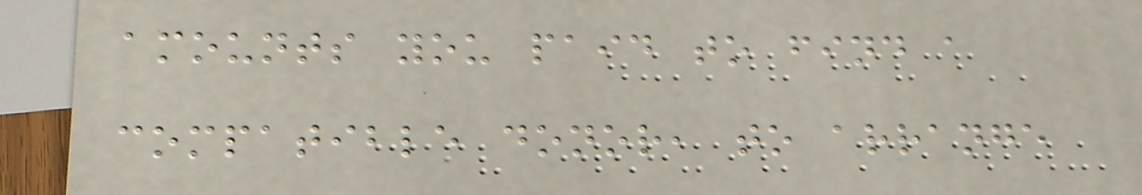amounts you paid to find a
compatible donor, to arrange
